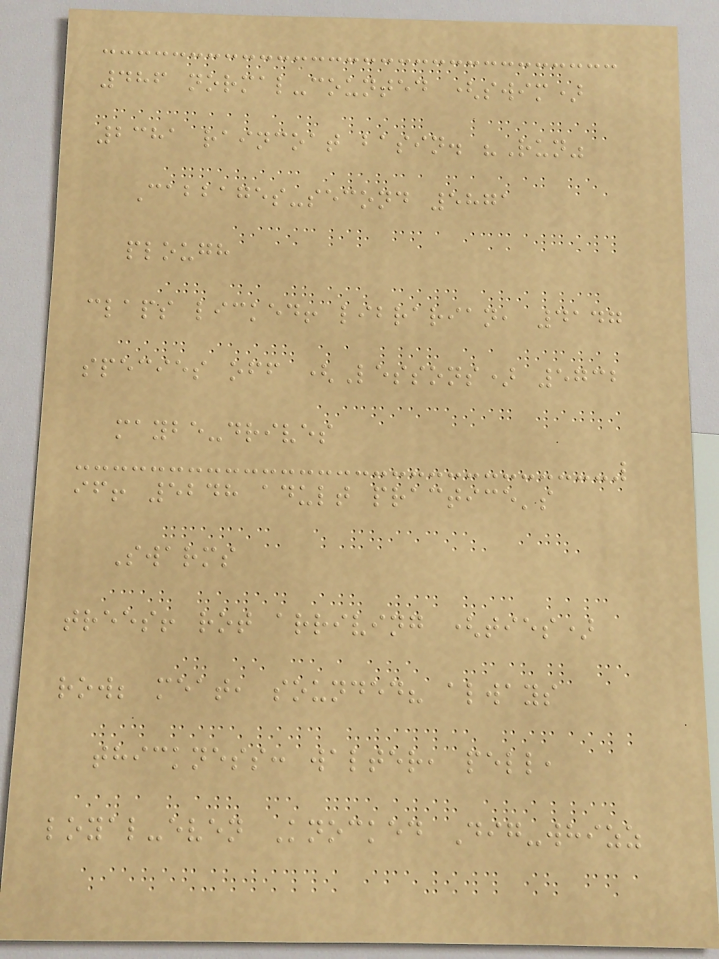486 normal-counted (swim)
2381 raincoat basin. "Run"
Cabbages-second 5871
plough
claps licked! librarian, 4147
species off (Lessons) 5732
maybe-drives
if! 5248 adult practice's
Swarms
trees! rot arriving (ties)
row; meat, sounded? always
thickness: walter, pell,
loyal-even Knocked Dig-whizz
